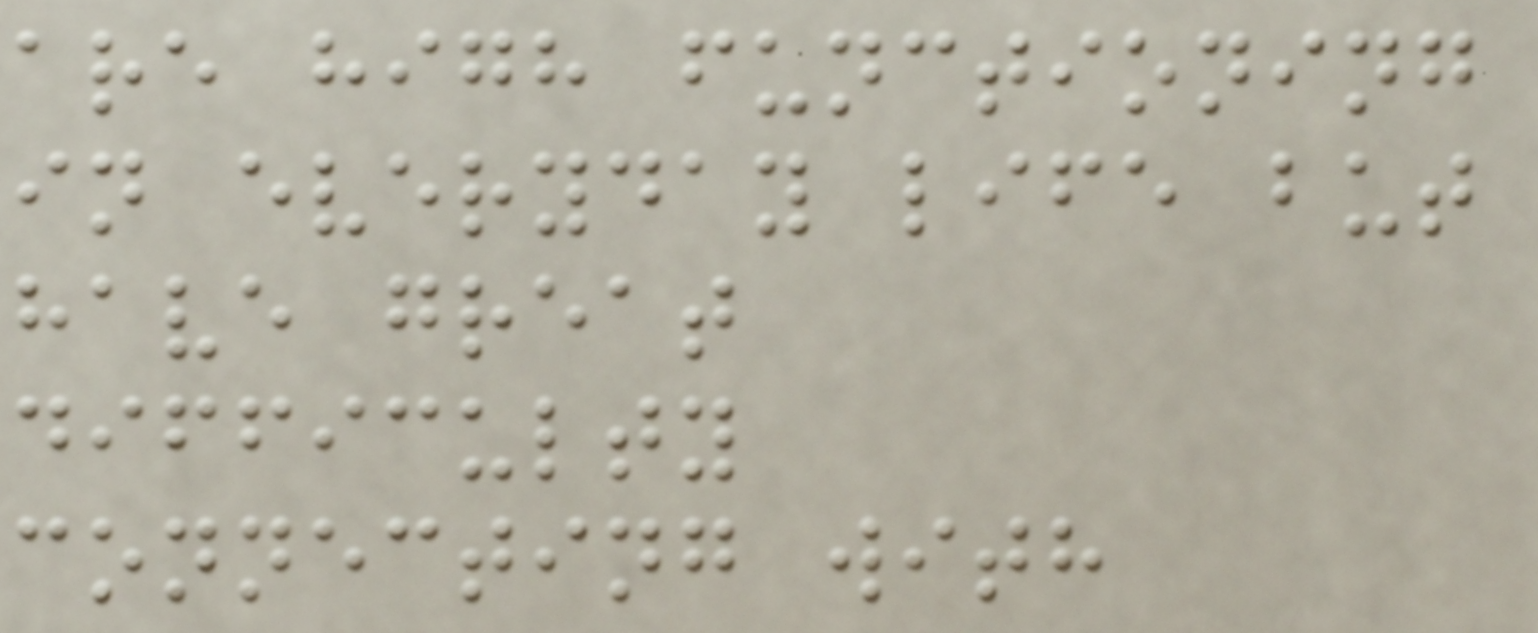are high functioning
in everyday life but
have great
difficulty
connecting with
